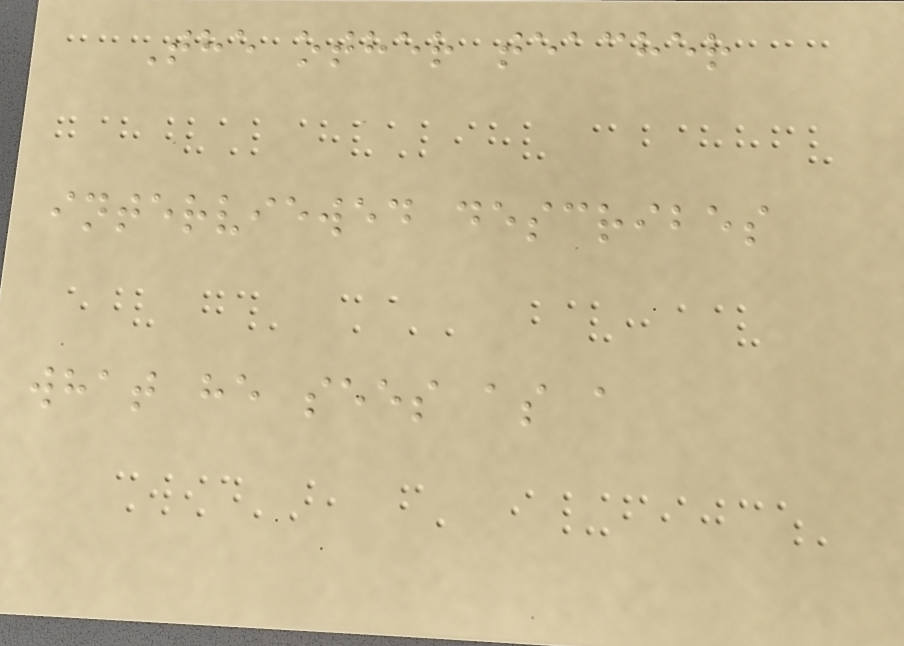The other teacher
interviewed describes
what he sees as a
